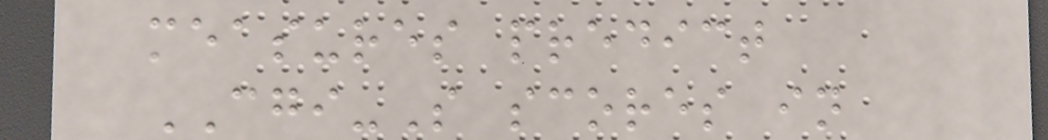measures predict
CGI-S scores in
